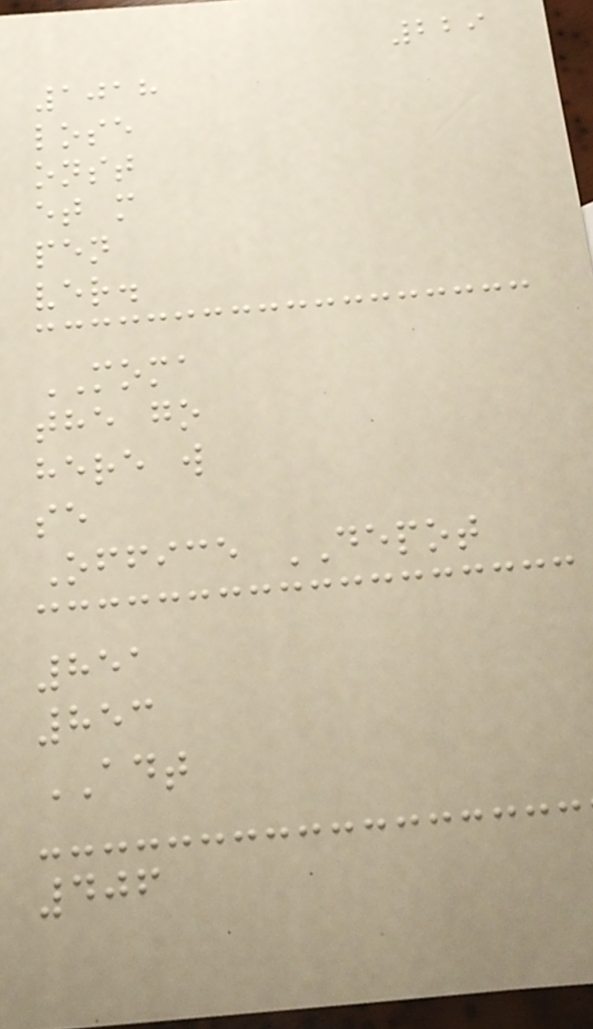229
1018
lose
onst
et m
pen
ver.
MOMA
the go
here w
se
Office DEPOT
851
853
ADT
406
